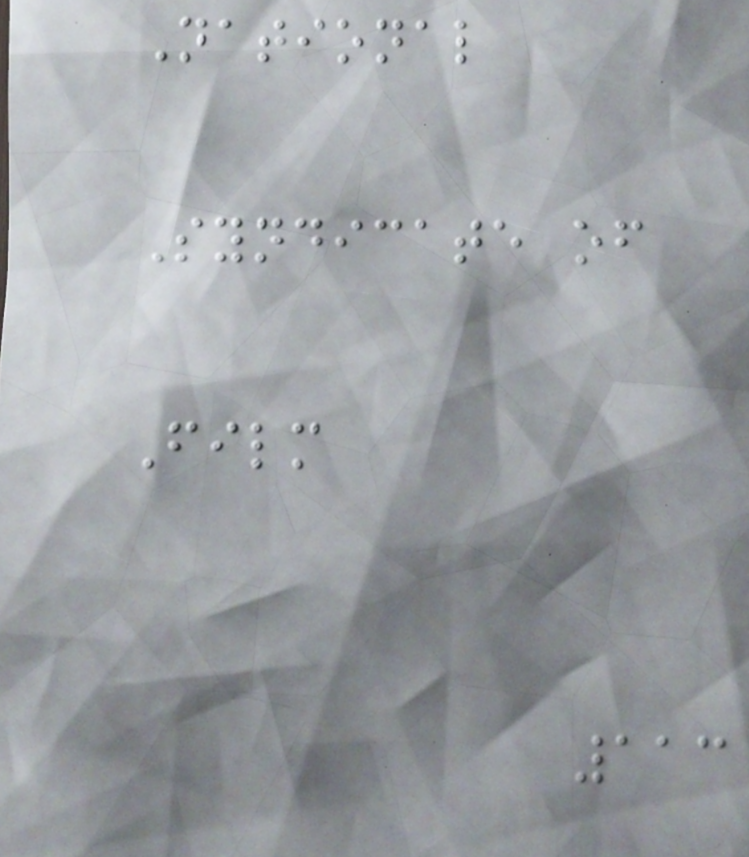National
Syndicate of
Film
113
